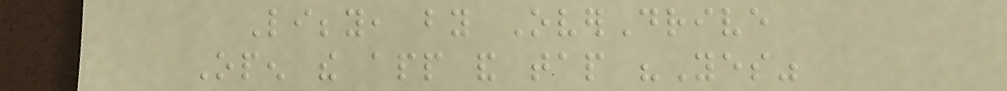Libby, by OverDrive
Open the app and tap "Yes"
